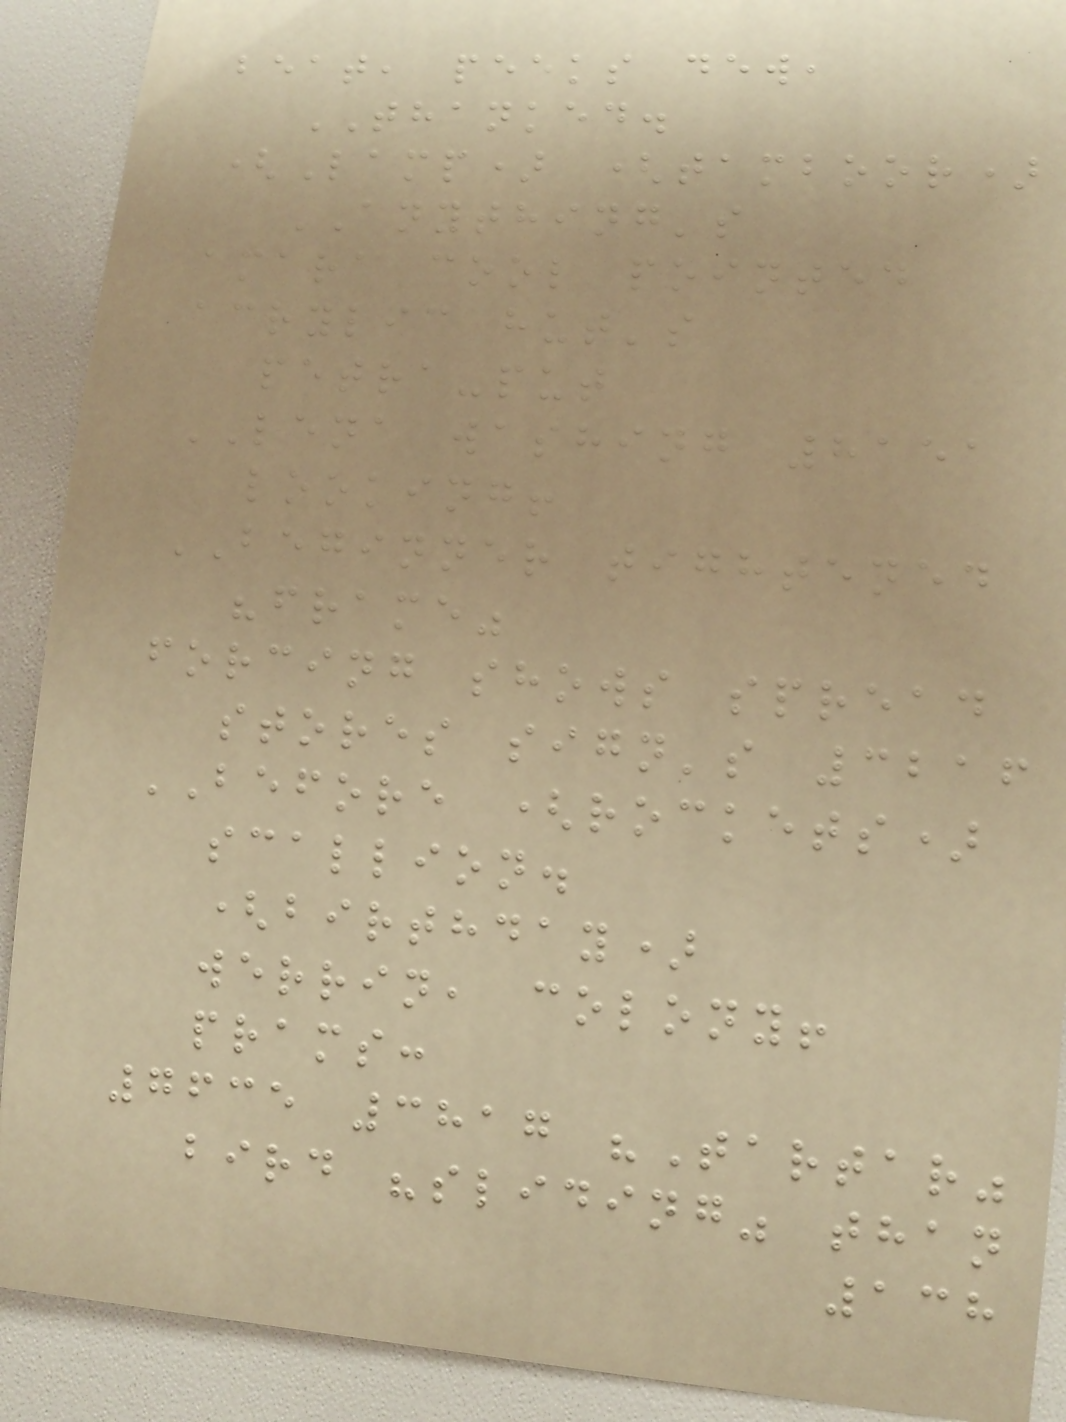beat, peeks dew,
THANKED.
(Lamp) (tamboor)
ANYTHING's
amara cool pointed
acrylic hut's
petra-put
LENA washing 8151
looking!
BEGINNER tightened
"frame"
forcing shows spread
stores sign's 3216
BEFORE (rockets)
scallion.
(birthday)
werrin, colony!
prams:
7635 3817 "Tartar"
bird "sliding" than
138
